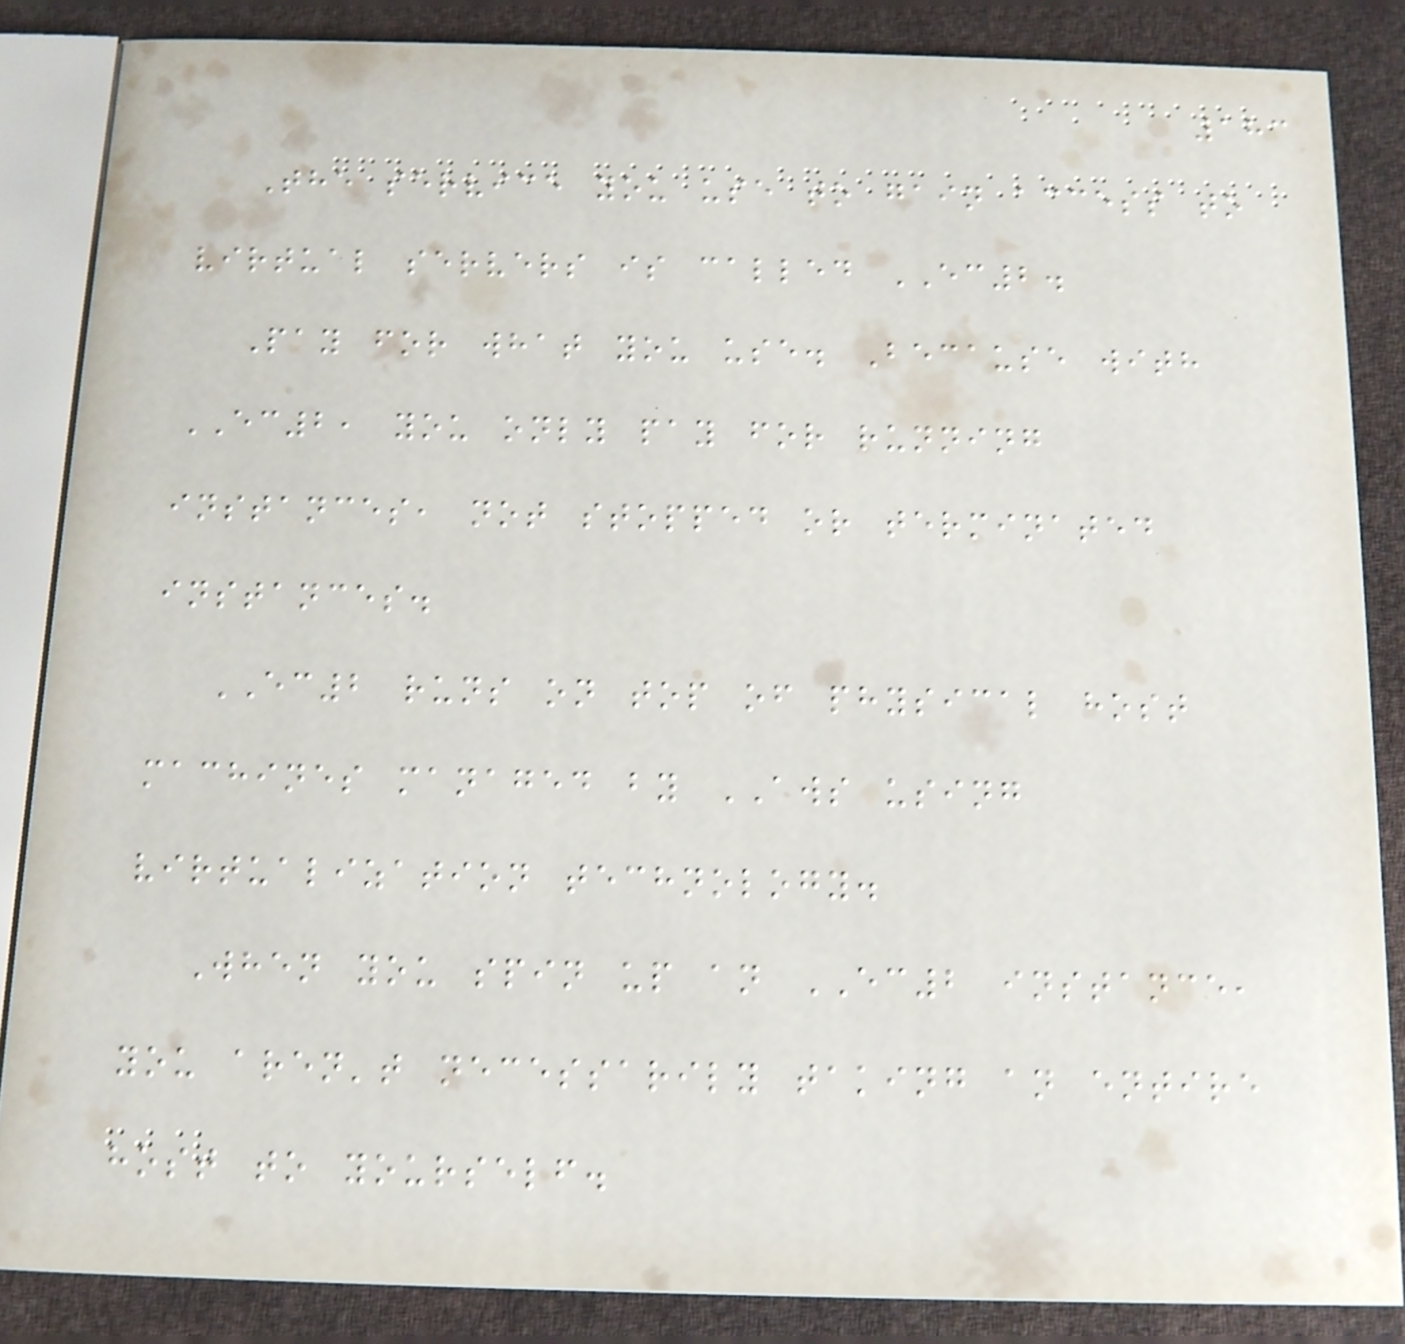183
The service you use to gain access to
virtual servers is called EC2.
Pay for what you use. Because with
EC2, you only pay for running
instances, not stopped or terminated
instances.
EC2 runs on top of physical host
machines managed by AWS using
virtualization technology.
When you spin up an EC2 instance,
you aren't necessarily taking an entire
host to yourself.
